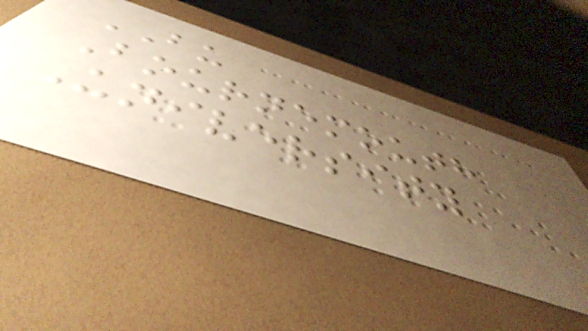BU
Bournemouth
University
